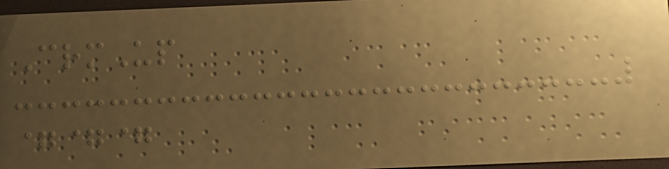CrmUp
===
